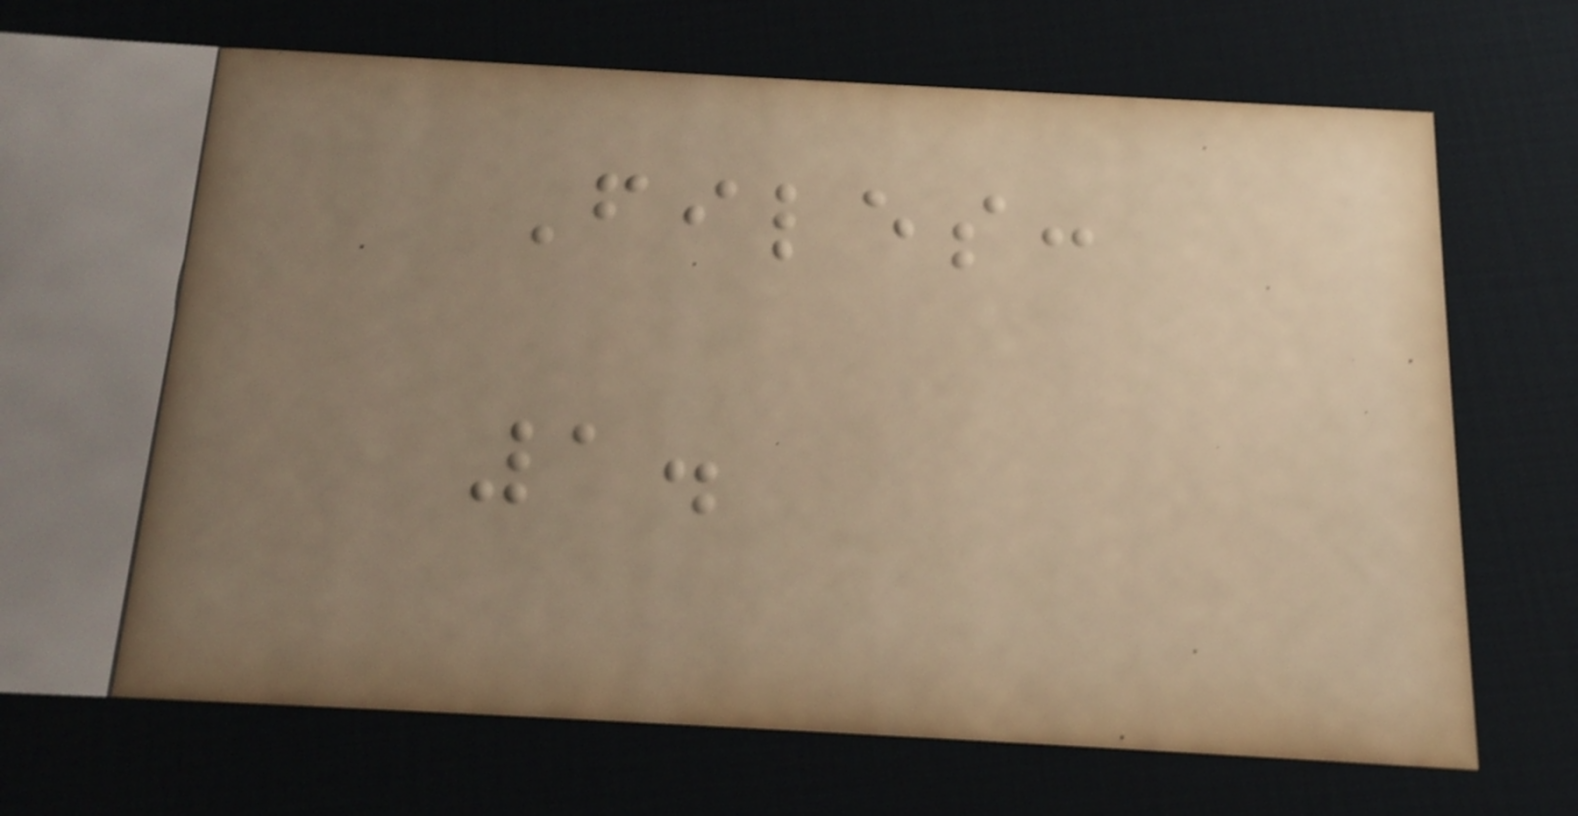Files:
1.
